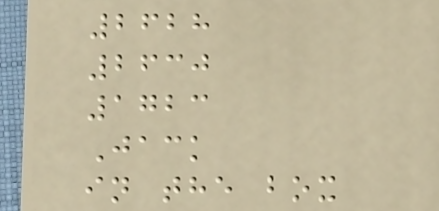2628
2630
1723
Jack
in the box
